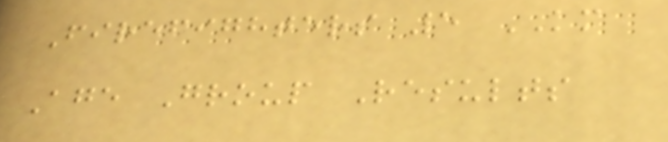Firefighters 5 KM
Age Group Results
